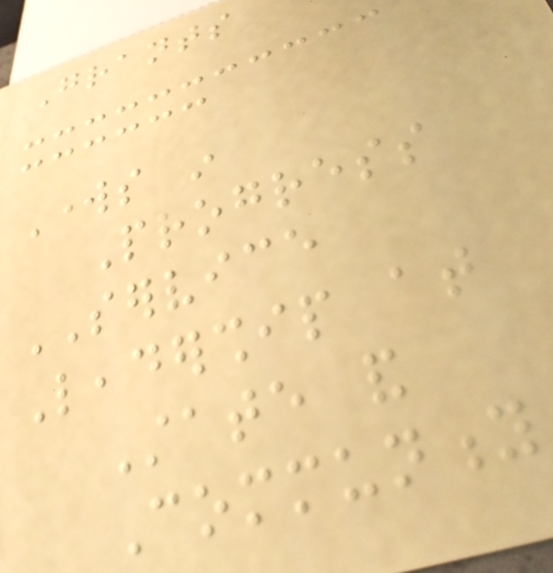Grants
Works in
Progress
SERVICE
Leadership at
State and
Community
